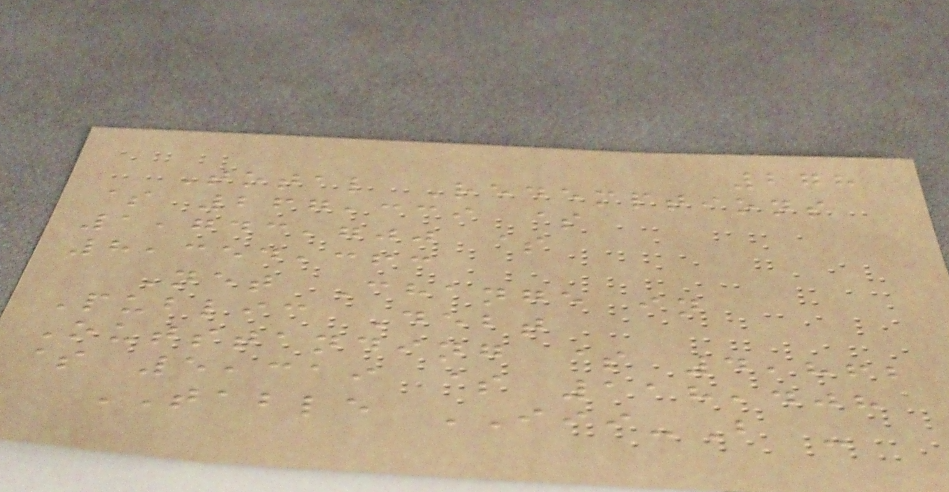278
Total Redemptions
$ 267,339 $
1,743,700 $
8,354,363
Net Change in
Public Debt
Outstanding $ 4,862
$ 5,319 $ 118,408
TABLE III-B -
